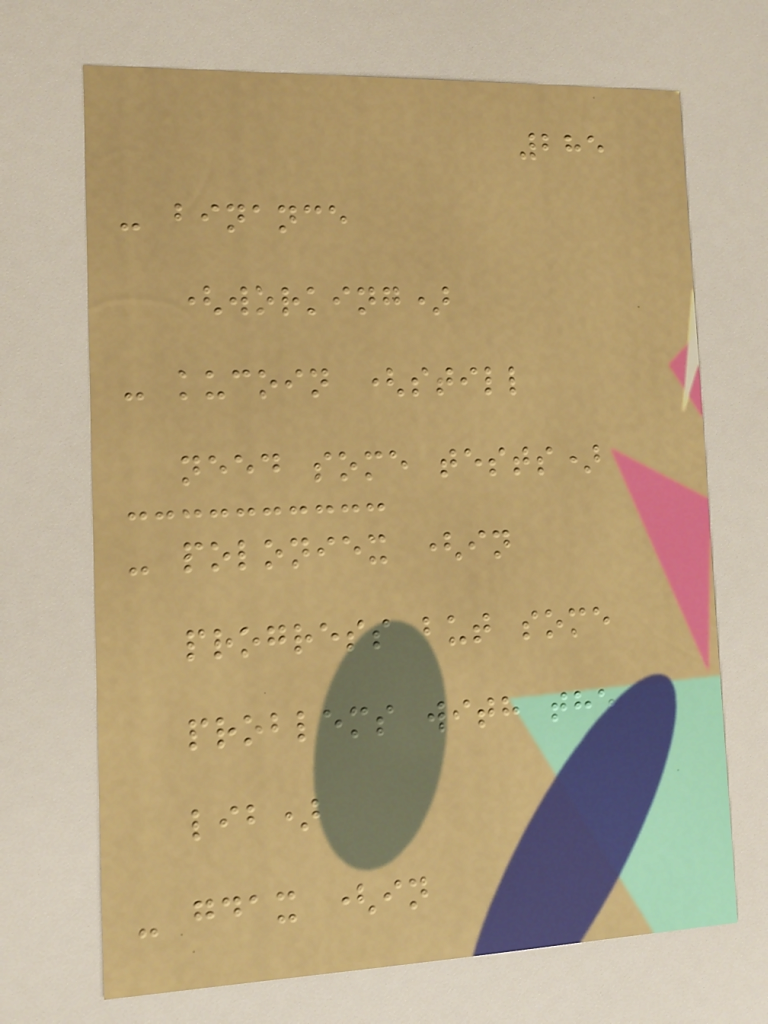285
- binance
(working)
- kucoin (still
need some tests)
- poloniex (in
progress but some
problems with the
lib)
- gdax (in
